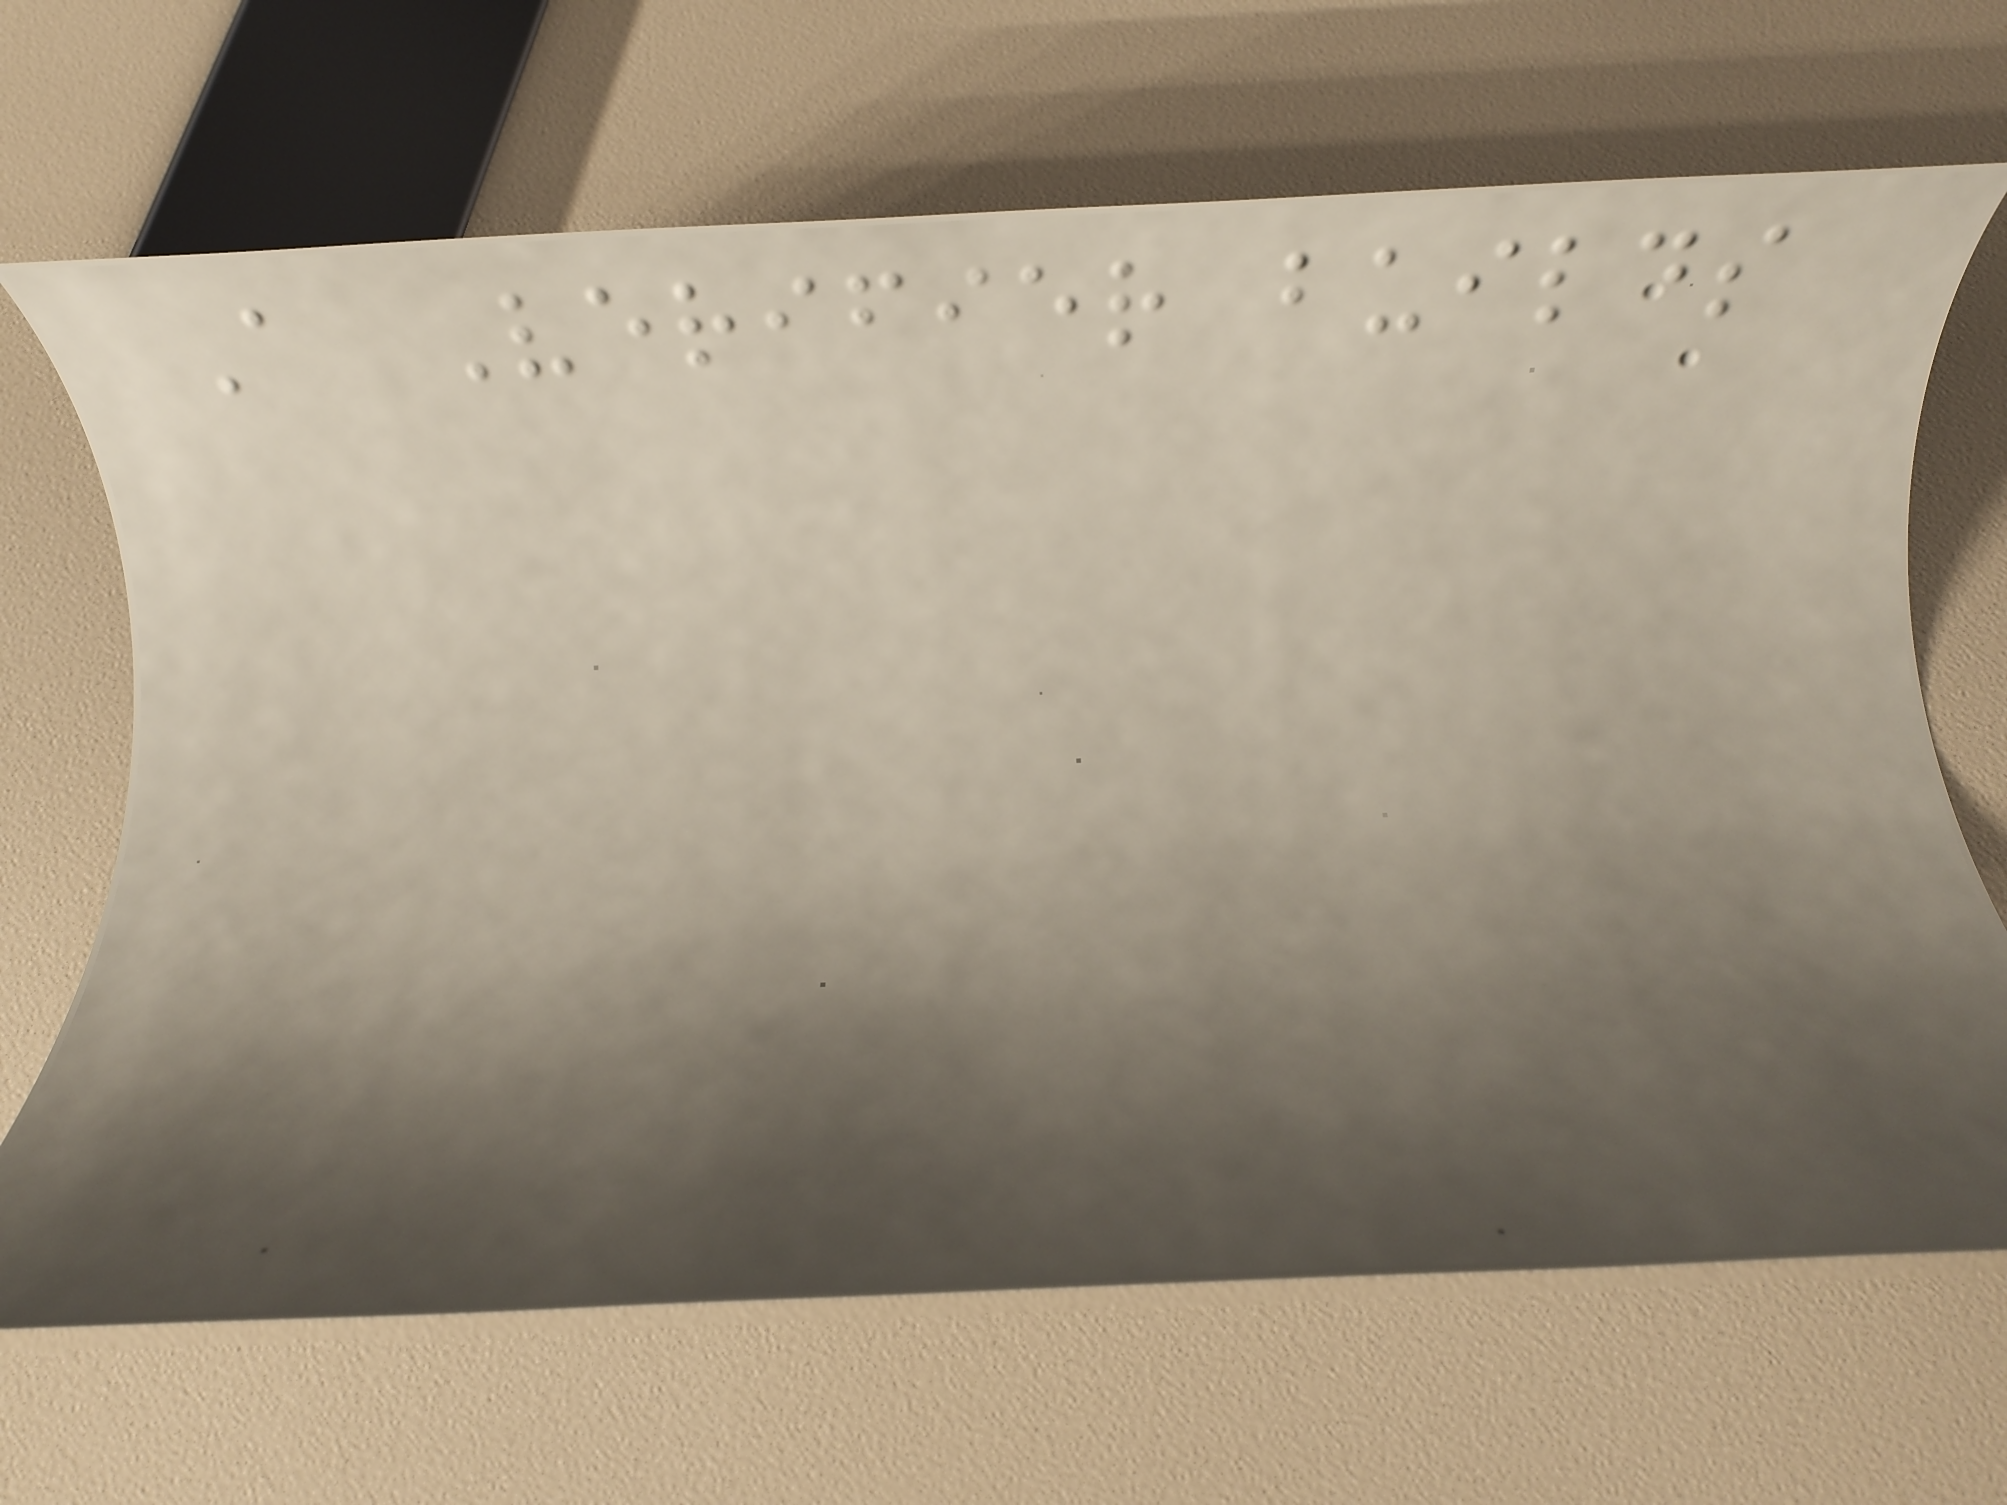A Verifier builds
